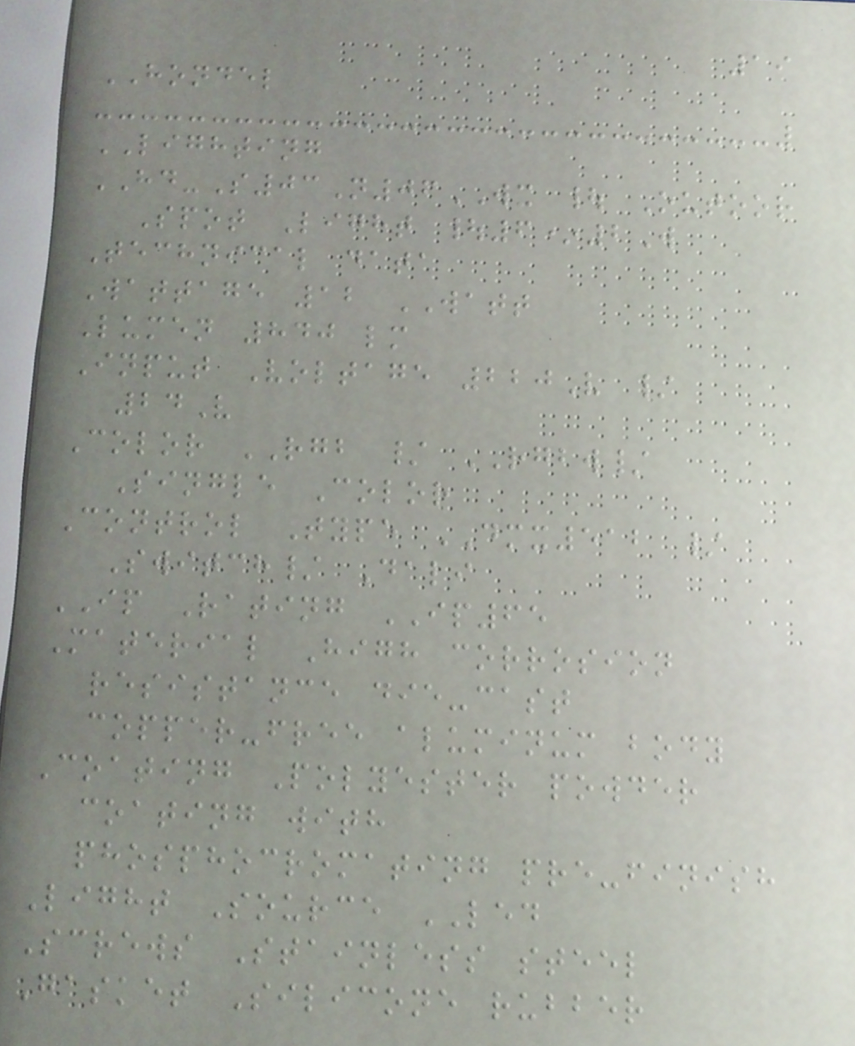19
HONDEL
LIGHTING
HD-S03N06WX | Outoor
Spot Light |6*2W
Technical data
Wattage 12 WATT
Lumen 840 lm
Input Voltage 220V /
24V
Color RGB / RGBW/
Single Color
Control Type DMX512 /
Switch/ Dali
IP Rating IP65
Material High corrosion
resistance die-cast
copper-free aluminum body
Coating Polyester powder
coating with
phosphocromating pre-finish
Light Source LED
Screws Stainless steel
Gasket Silicone rubber
